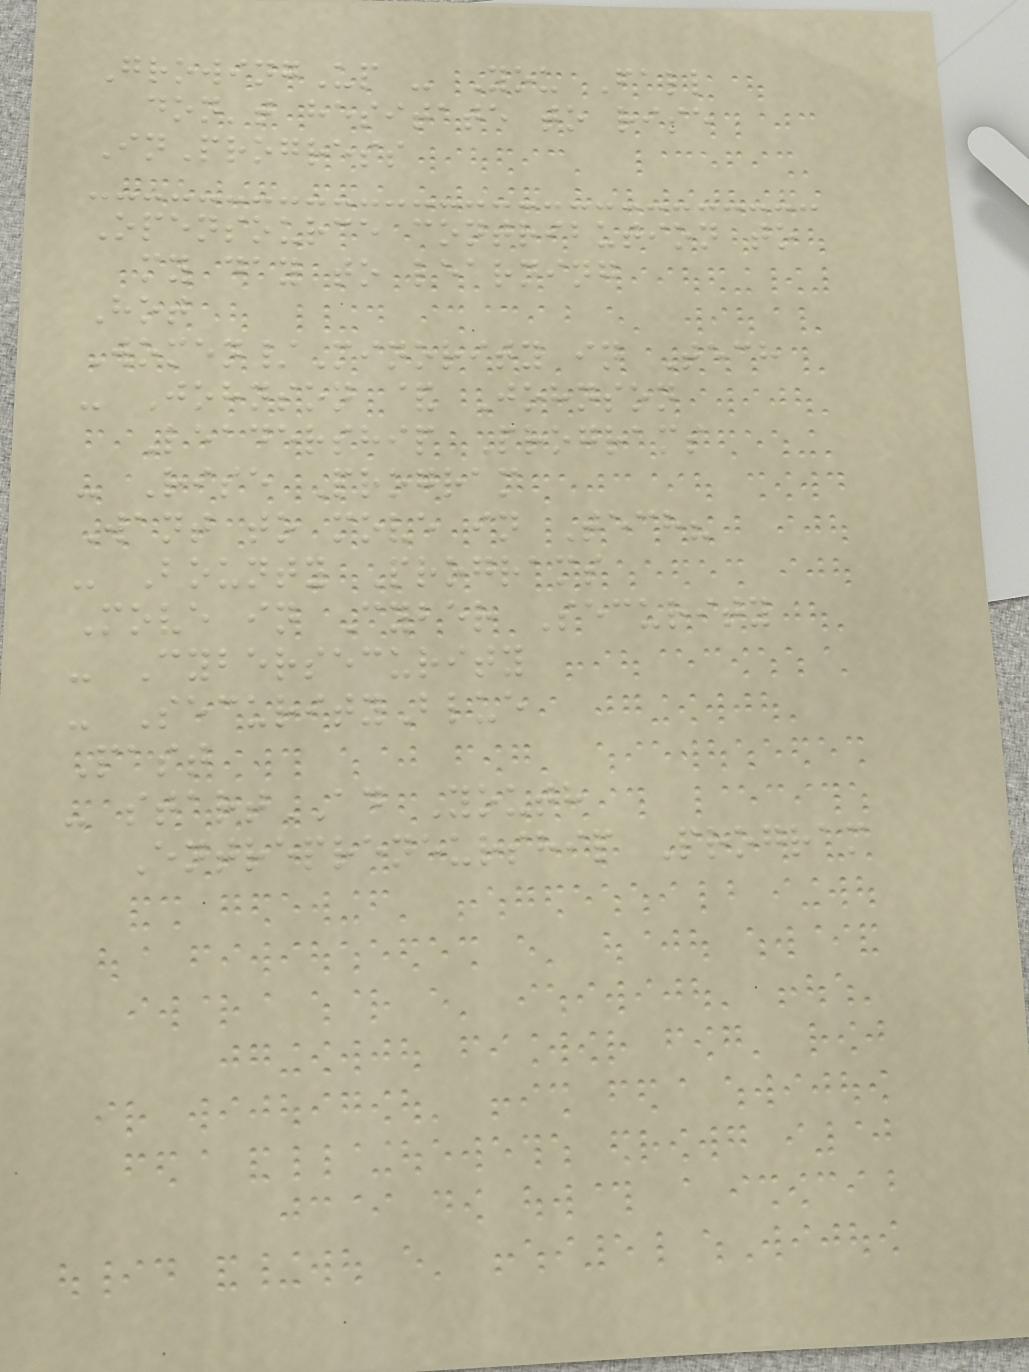GrowingUp - You Fall
don't hesitate to rise
InProgress
Opensource contribution to
my day to learning
Hot
Women/Minority in Tech
- Johnson & Johnson
Leadership Programs
- Rise Program
Want to move in Tech?
- Bounty Programs
Move in Cyber Security
- Cybersecurity
- SecurityBlue
Past
- startAD Youth
Entrepreneurship Program
